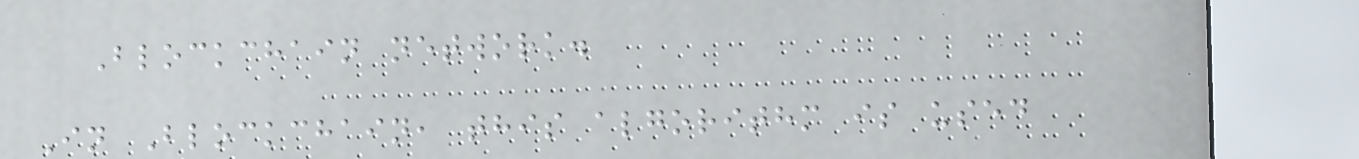Blockchain network.
In Blockchain, this algorithm is used
